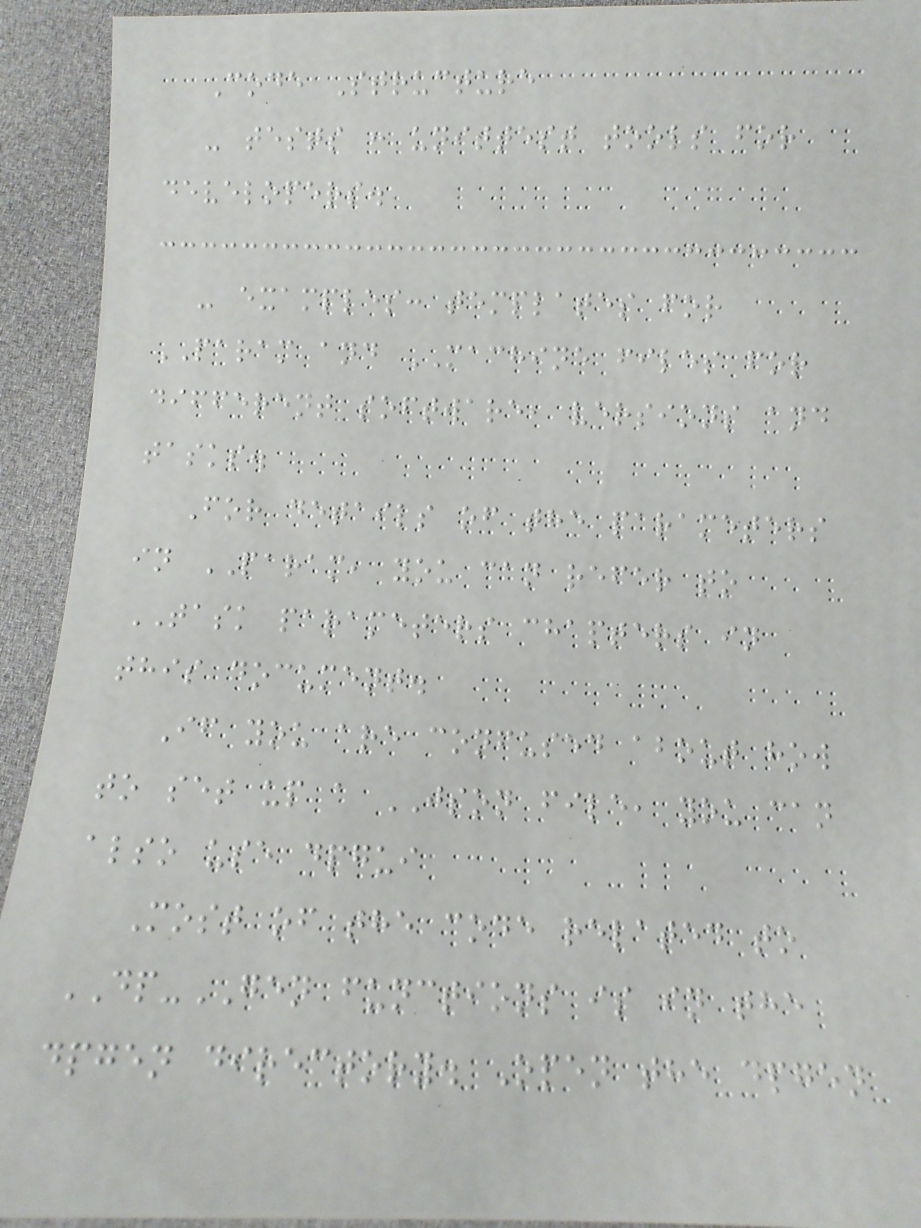Code Structure
- tests : unittest tools for
developers.
- examples: templates for
PARAM and MACHINE files for
different software, versions and
tasks.
For details of the parameters
in PARAM, you can refer to
TASK parameters chapters in
this document.
If you are confused about how
to set up a JSON file, you can
also use dpgui
Most of the code related to
DP-GEN functions is in the
dpgen directory. Open the dpgen
